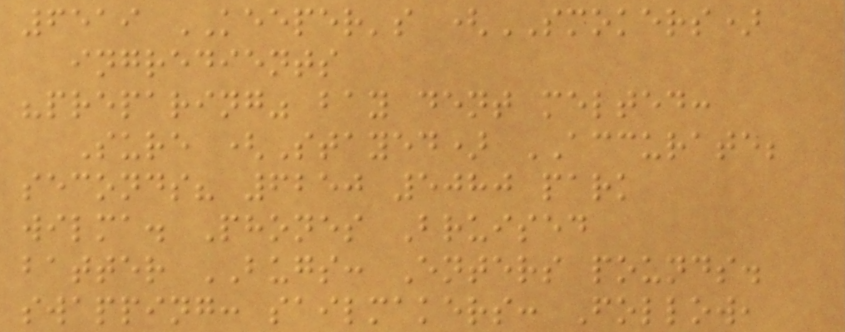6519 KEEPER's (SMOKERS)
ingredients
"preparing" bay dent melted:
Sure (Stayed) ACCURATE;
seconds? 6250 5080 park
wilma. Phones Bruised
batter BUGS: Enters pounds.
swapping: sailmakers: Follow,
